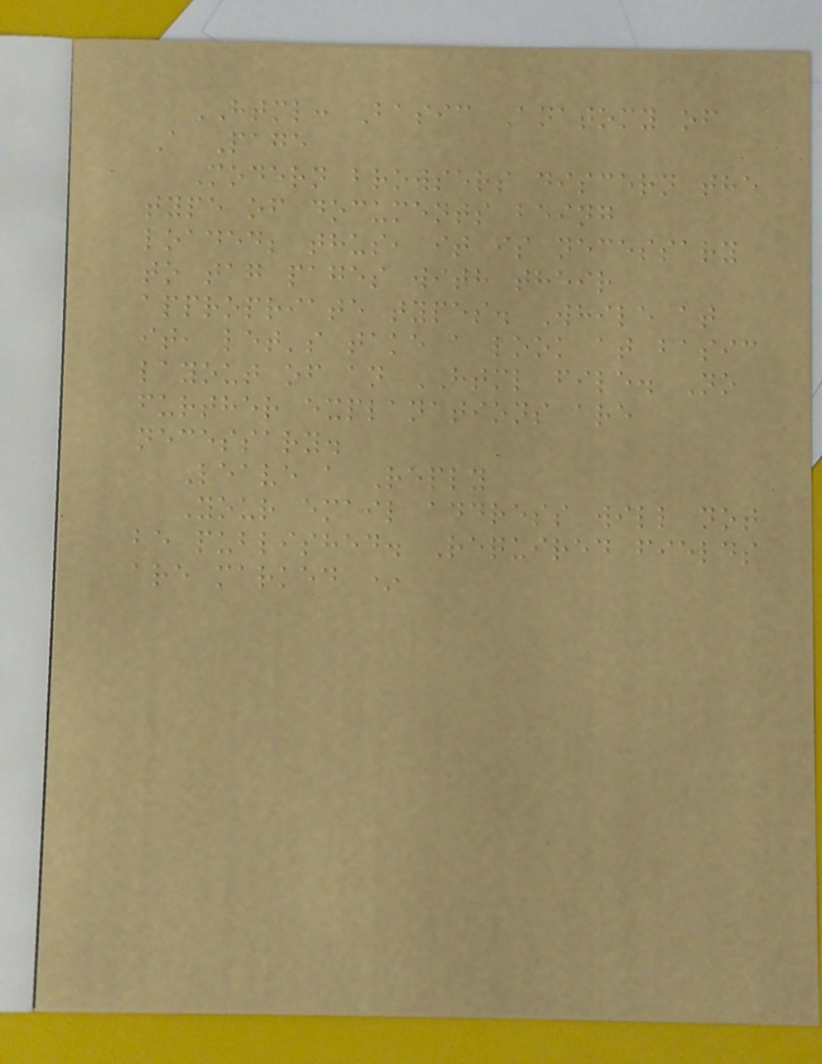HTML: Basic Anatomy of
A Page
Modern browsers discern the
type of documents being
loaded; thus, it is necessary
to tag pages with their
appropriate types. While at
it, let's take a look at basic
layout of an HTML file. No
further explanations are
necessary.
Leave a Reply
Your email address will not
be published. Required fields
are marked *
